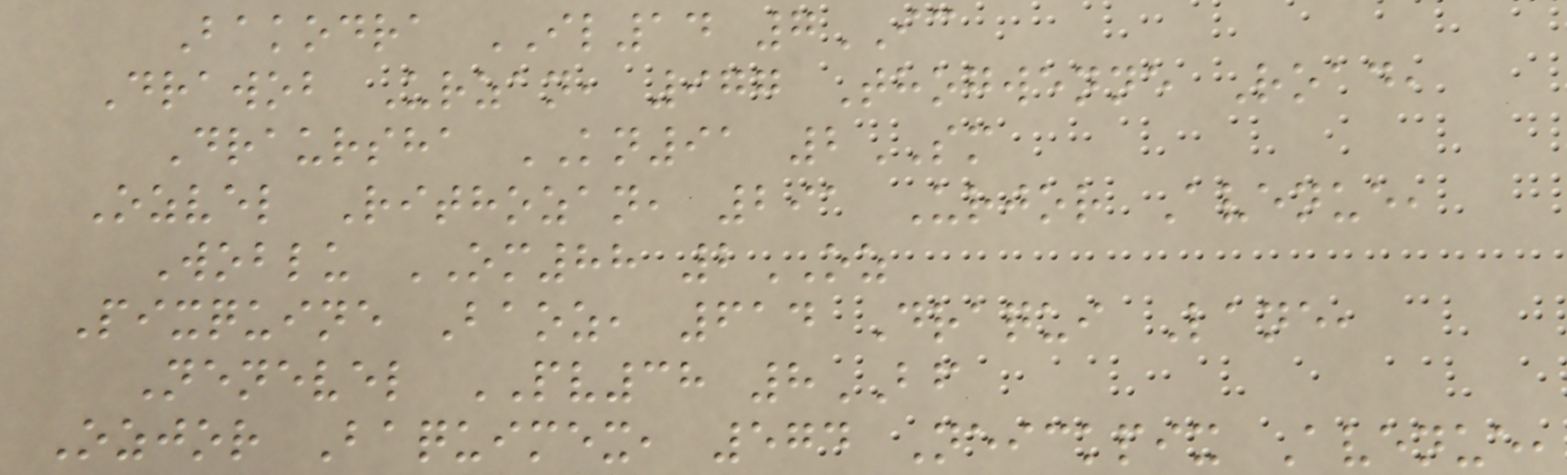Bakodra IL14 7IC
Drawob Urzan, 977 Thogwenne Road,
Draursha KN91 2SM
Ozvel Rithozan, 291 Urjor Avenue,
Woblu OM88 2OZ
Pixquine Baoz, 614 Draqui Lane,
Nenevel PV38 8BF
Ozjor Baquimex, 574 Neickpix Avenue,
